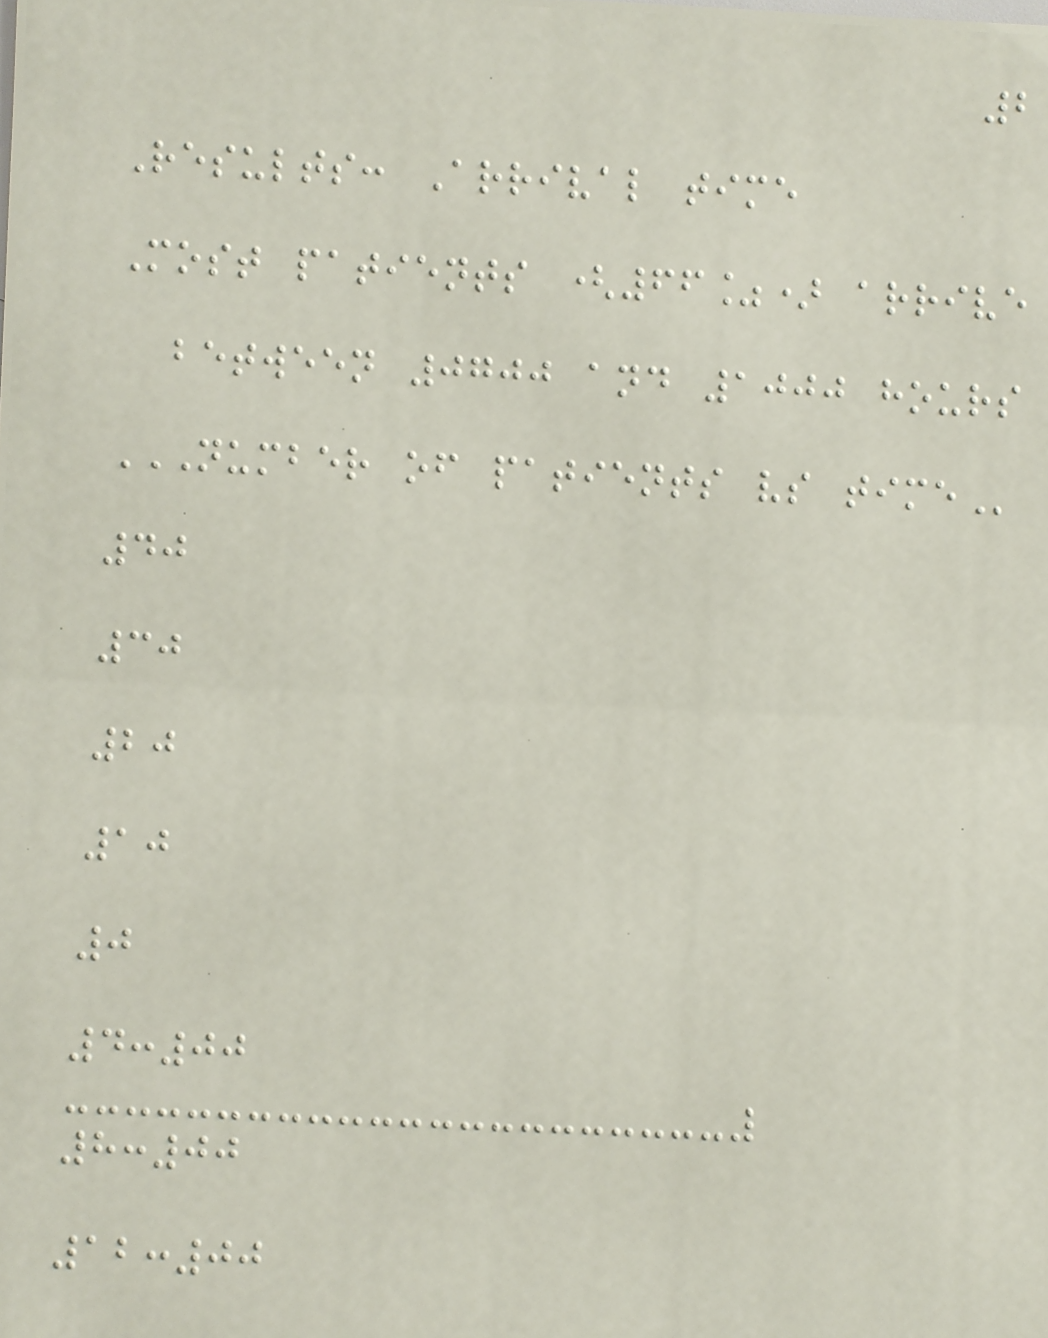2
Results: Arrival time
Most patients (66%) arrive
between 0700 and 1000 hours
NUMBER OF PATIENTS VS TIME
40
30
20
10
0
4:00
8:00
12:00
